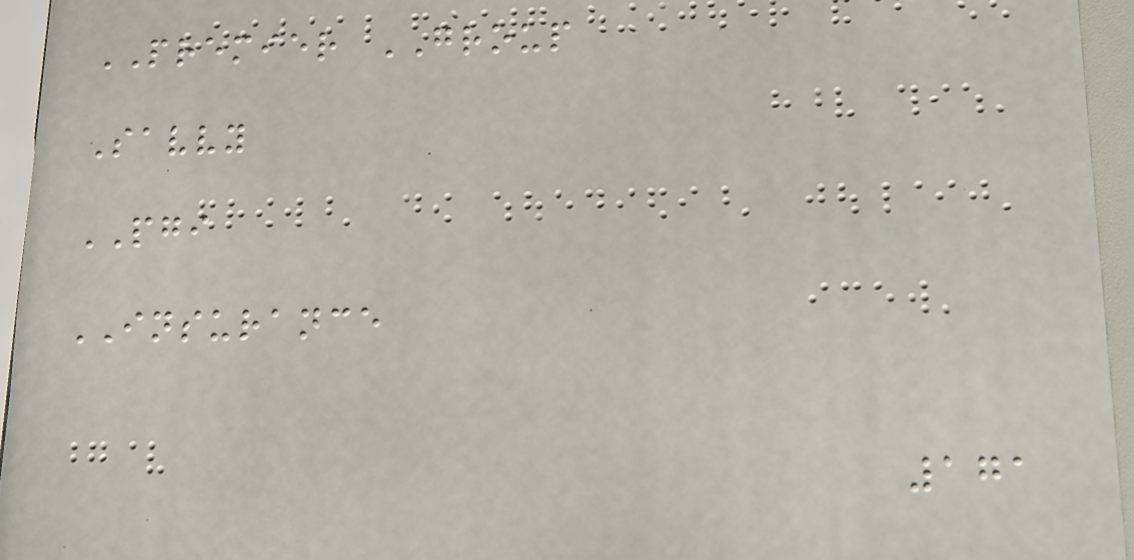PREMIER GROUP
Savvy
PGI
INSURANCE
171
